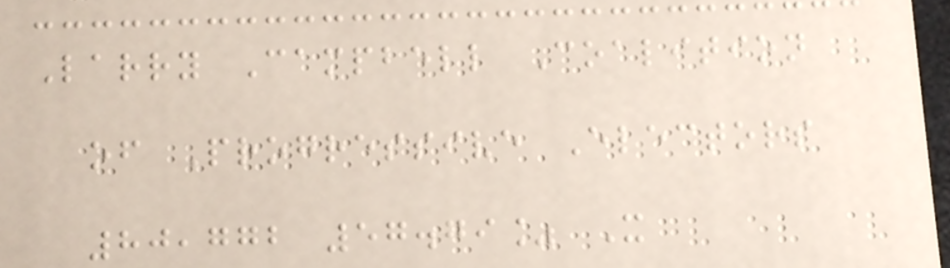Larry Campbell Coalition
of Progressive Electors
80,772 57.79% X
